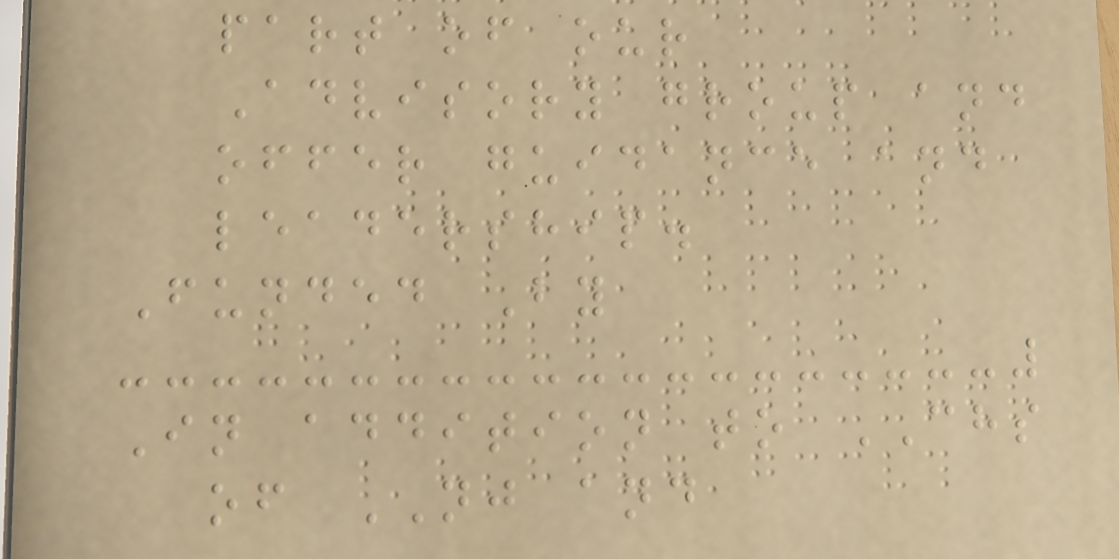part of our
Advisory group and
offer guidance and
leadership.
Funded By
In addition to CHS
of NJ and
